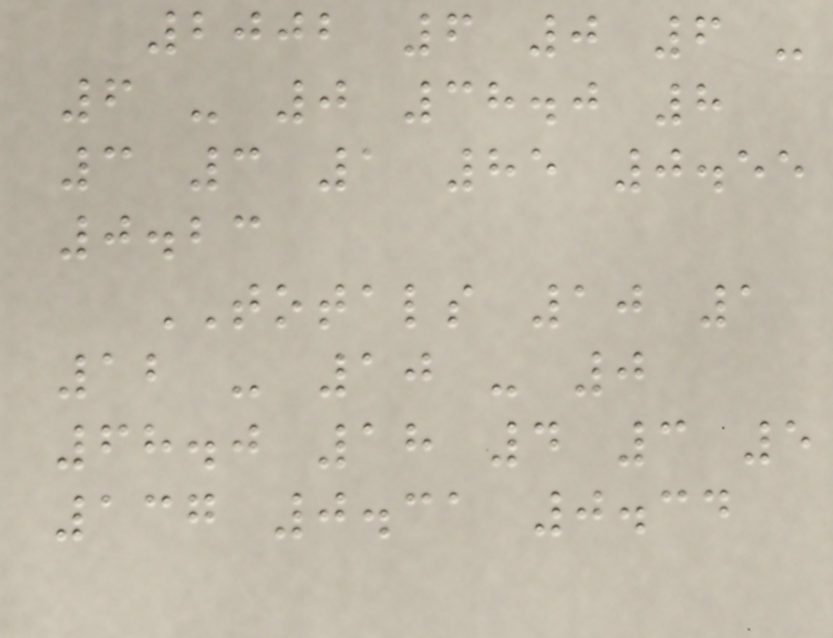2002 6 0 6 -
6 - 0 38.0 8
3 3 1 85 0.55
0.23
TOTALS 10 1
12 - 10 - 0
68.0 18 4 3 5
137 0.31 0.34
